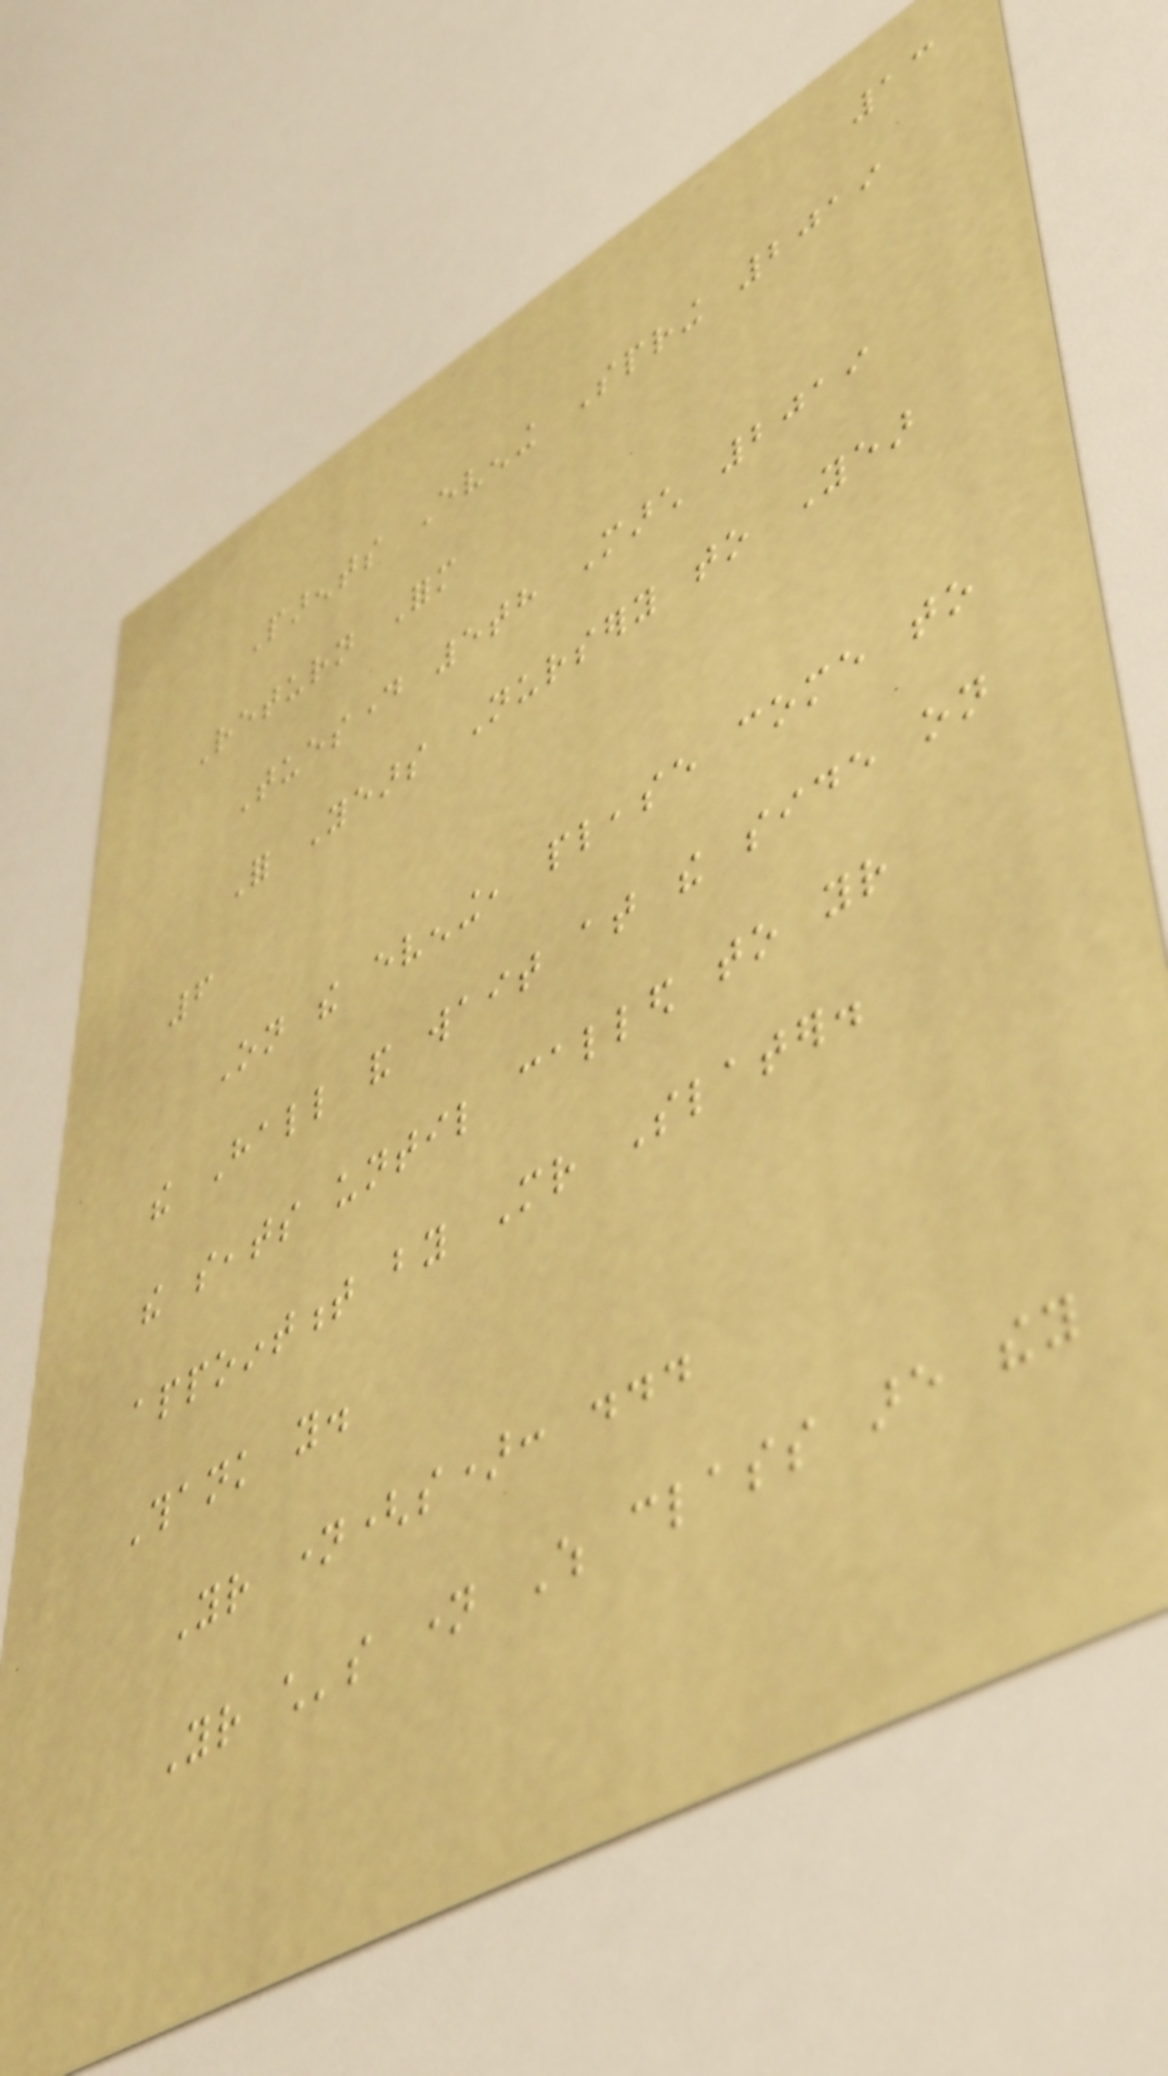13
Parents Evening Spring 2019
Return Form
Tuesday 5th March 2019
For Years Nursery to Year
6
On the evening, please come to
the Hall and wait at the side on
the seats until called to your
appointment by Mr Slater.
Thank you.
Your name(s): ...
Your child's name Which class are they
